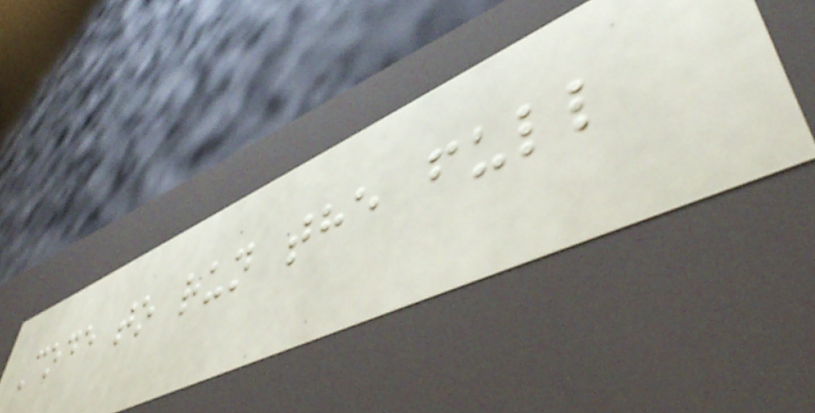Code to run the full
